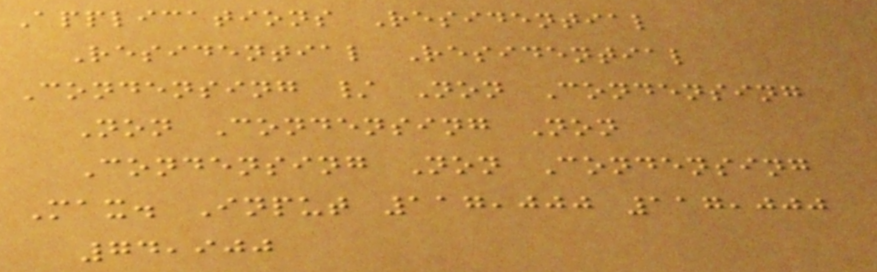Applications Residential
Residential Residential
Condensing / Non Condensing
Non Condensing Non
Condensing Non Condensing
Max. Input 117,000 117,000
74,900
